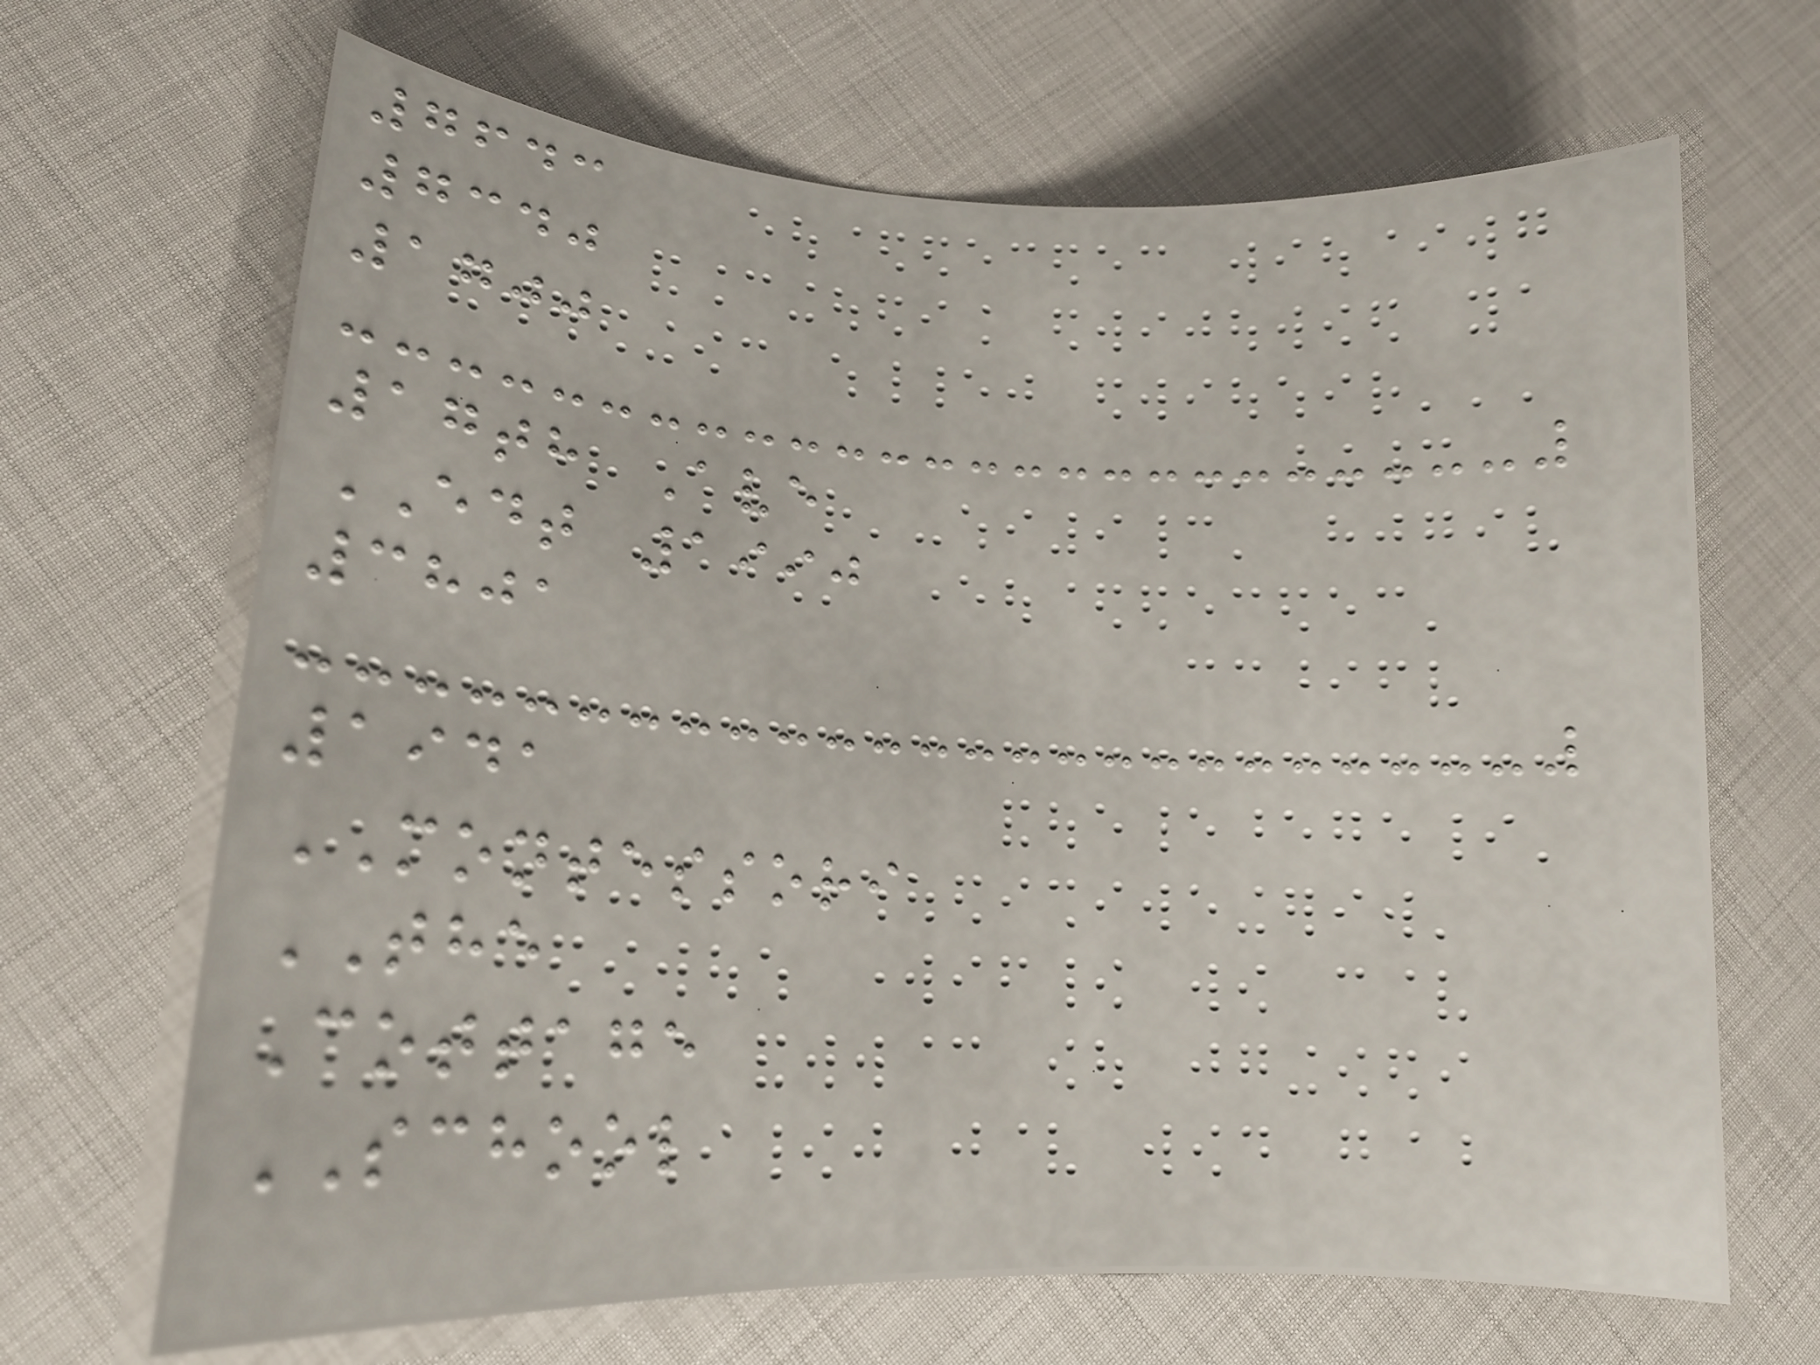7643
7340
1700
17th Ave
EDT 1990
3801
1941
MONTESSORI
THE
Cottage
SCHOOL
